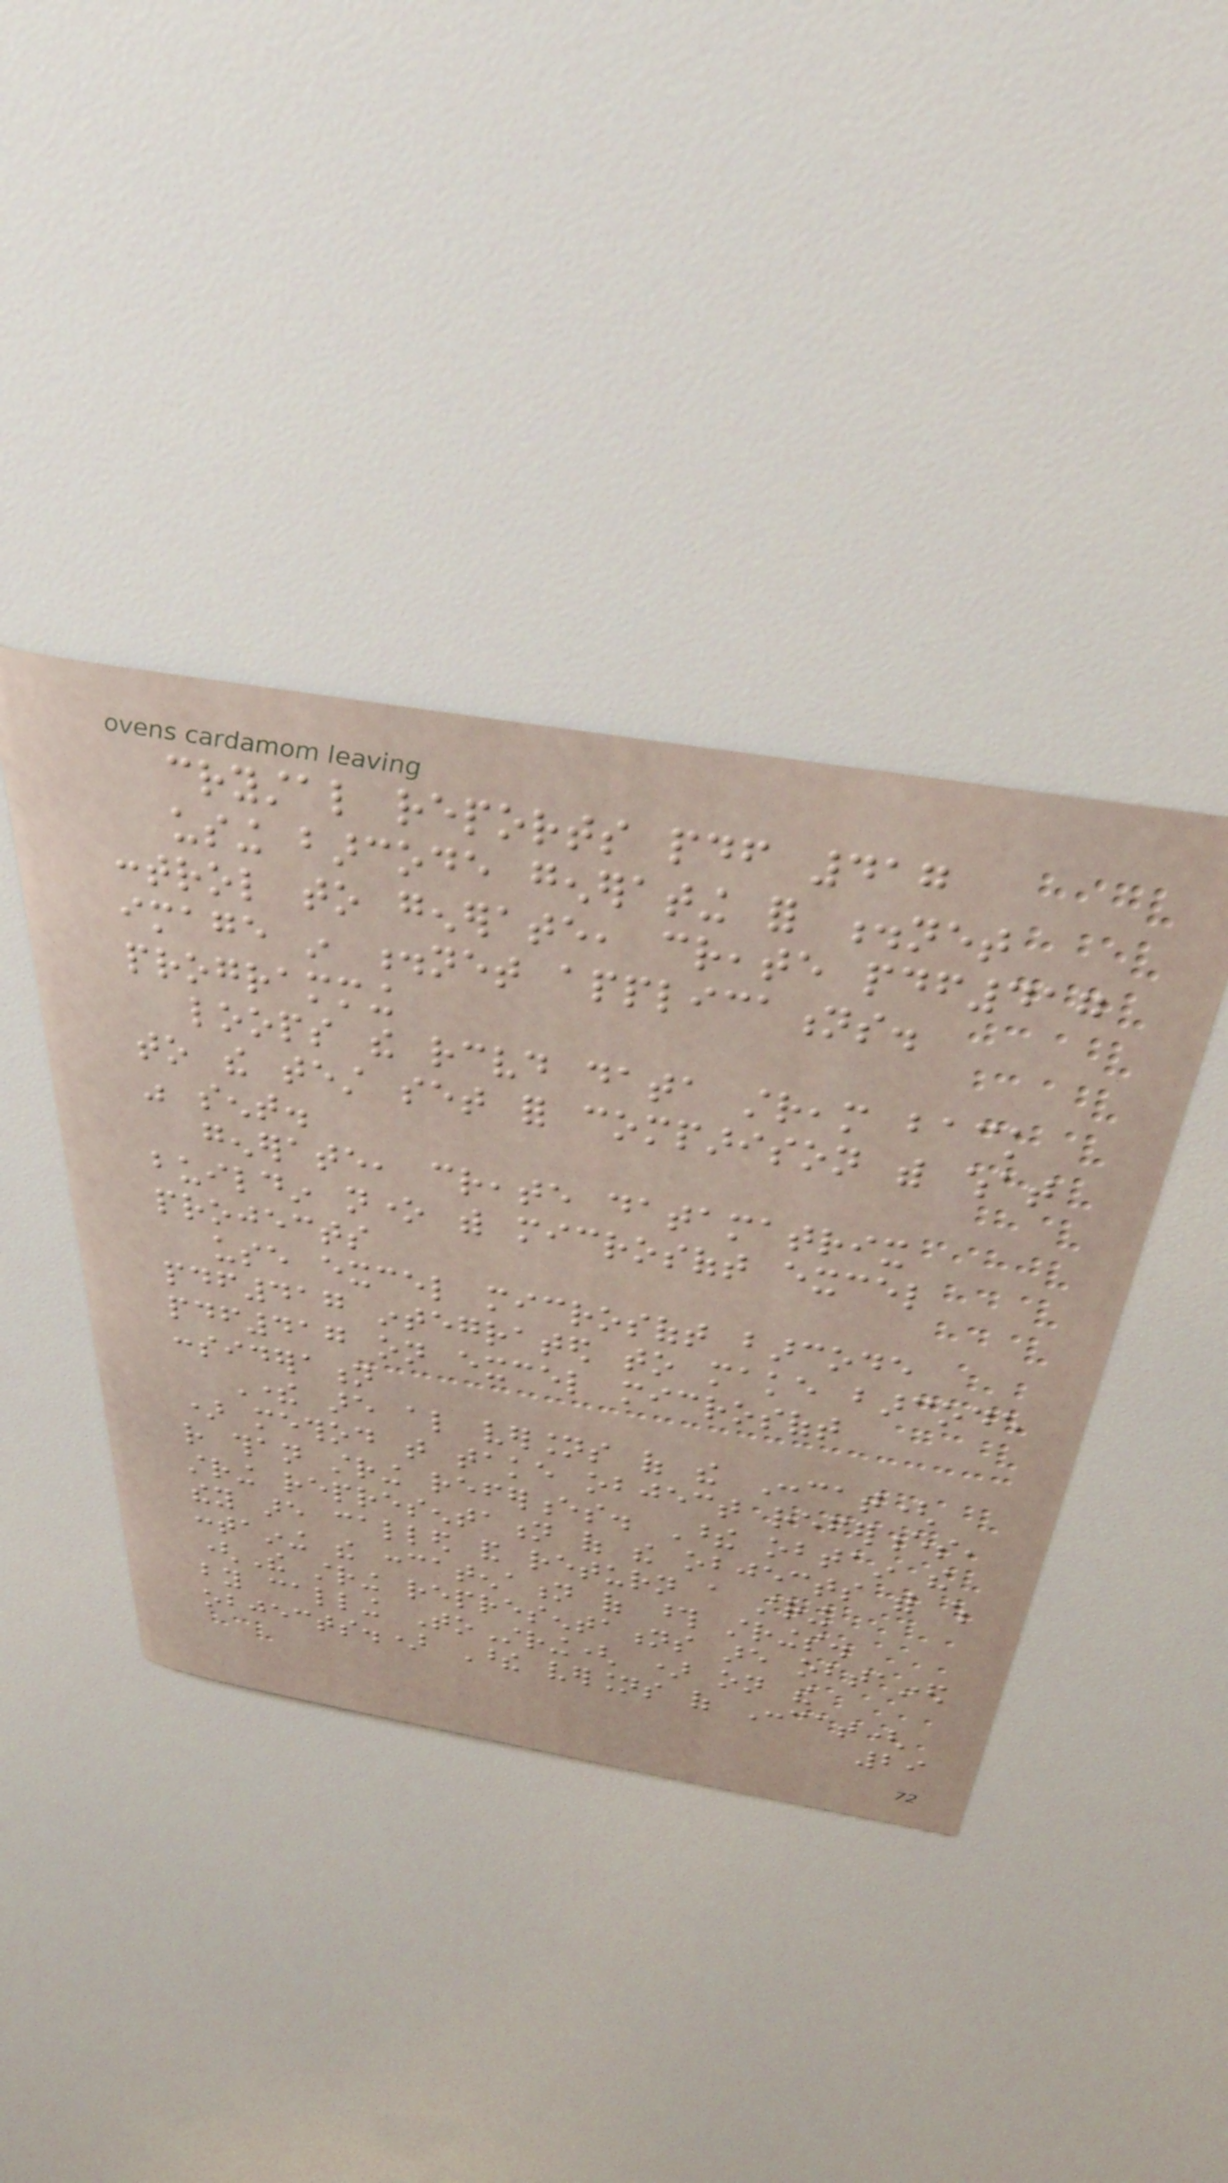crystal reports pdf 417
using barcode generating for .net
control to generate, create pdf417
image in .net applications.
programming
loops the received data stream back
to the test set for comparison with what
was sent.
generate, create datamatrix
buildin none with microsoft excel
projects
use excel microsoft barcode
pdf417 integrated to make barcode
pdf417 on excel microsoft
consideration
There are also versions of the Concat(
) method that take object references,
rather than string references. These obtain the
string representation of the objects with which
they are called and return a string
containing the concatenation of those strings.
(The string representations are obtained
by calling ToString( ) on the
objects.) These versions of Concat(
29
